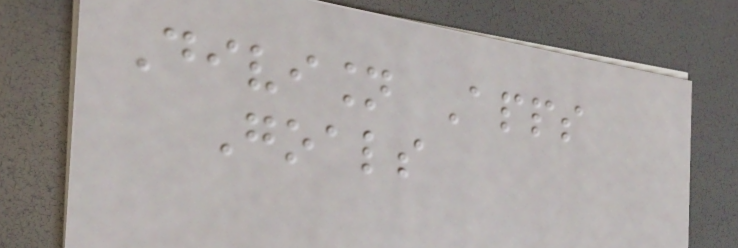Division Apps
Goals
